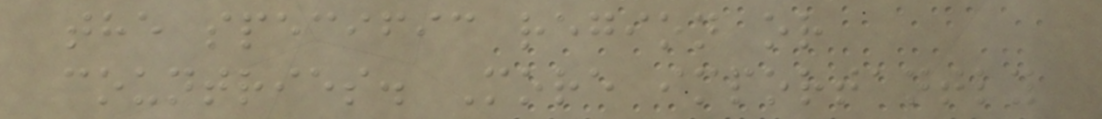the specific region or
countries. More importantly
